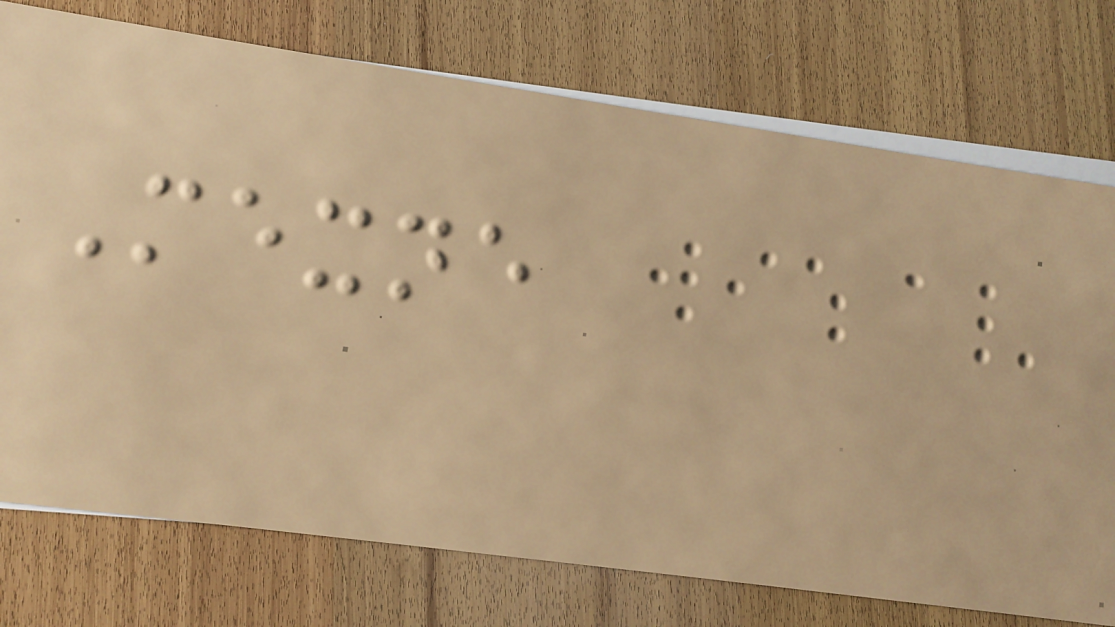Mexne
